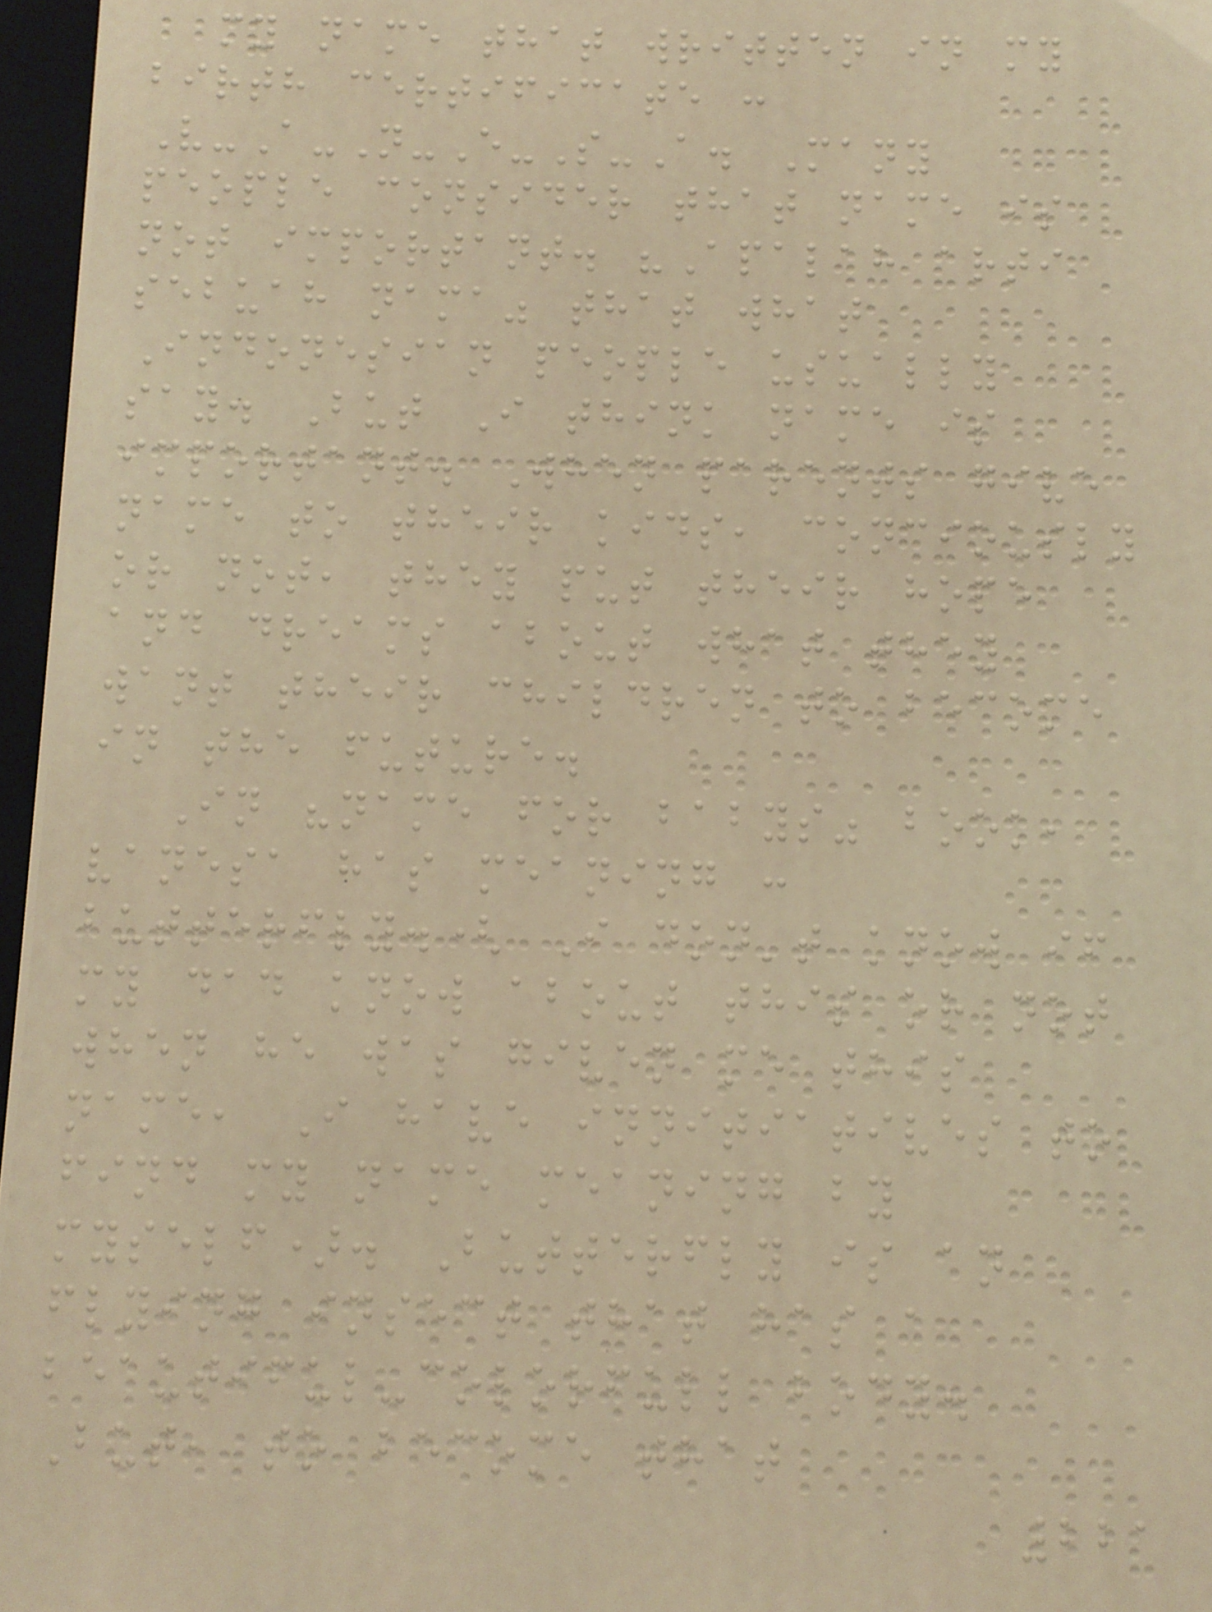my name that written in my
birth certificate :
V-A-N-E-S-A. Many
people consider that name is
not important. "Apalah arti
sebuah nama" that what
Indonesian people usually
say. But I think name is
important. When parents give
name to their kids, conciously
or not, they put their hope
and dreams about what they
want their children to become
in the future.
In "name for babys" book,
vanesa has meaning :
butterfly.( I don't know if
my dad know about this or not
when he was given me this
name, I have innitiatives to
find my name meaning by
myself). Butterfly is an
flying insect that has a
beautiful-colorfull body.
But, to become that
221
